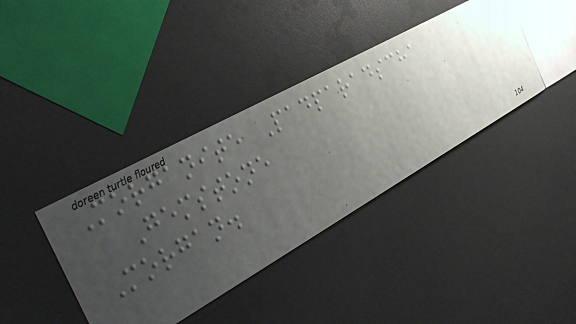Morganite Padparadscha
Gemstone
Morgan.
